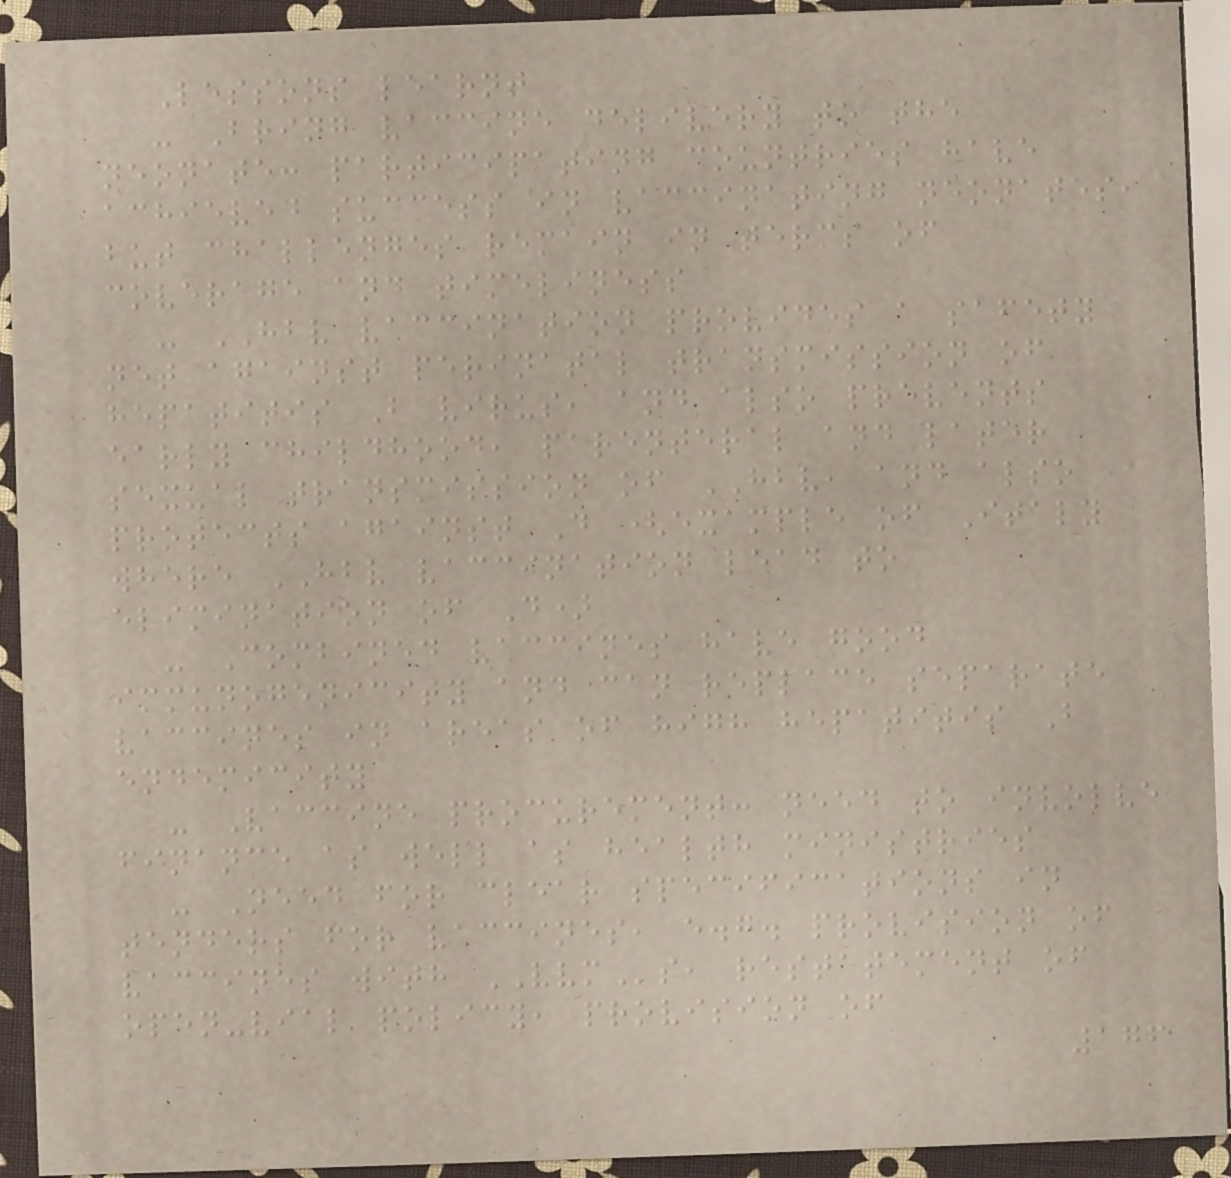Lessons learnt
- Bring vaccine delivery to the
neonate: participating countries have
achieved success in vaccinating neonates,
but challenges remain in terms of
coverage and timeliness
- HBV vaccination provides a safety
net against perinatal transmission of
hepatitis B virus, and also prevents
early childhood, parenteral and later
sexual transmission of HBV, and also
protects against D (example of Italy
where HBV vaccination lead to
elimination of D)
- Combined vaccines have good
immunogenicity and can replace separate
vaccines in areas of high hepatitis B
endemicity
- Vaccine procurement: need to involve
finance as well as health ministries
- Need for clear specifications in
tenders for vaccines, e.g. provision of
vaccines with VVMs, restatement of
open-vial policy, provision of
176
